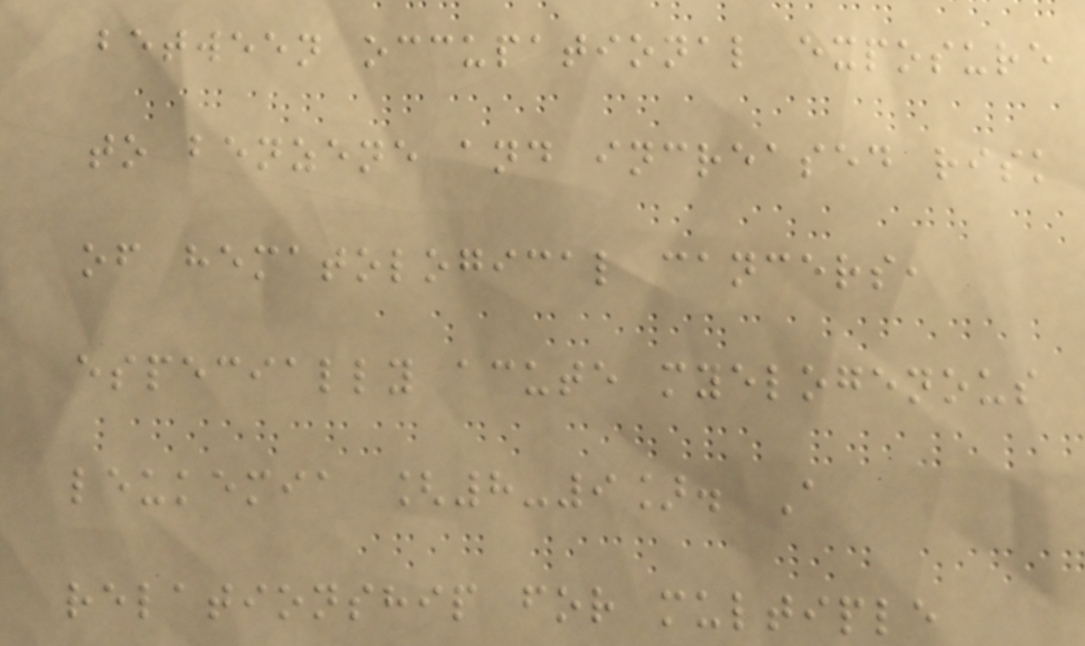between occupational exposure
to benzene and increased risk
of hematological cancers,
especially acute myelogenous
leukemia [8-9]. A
relationship for multiple
